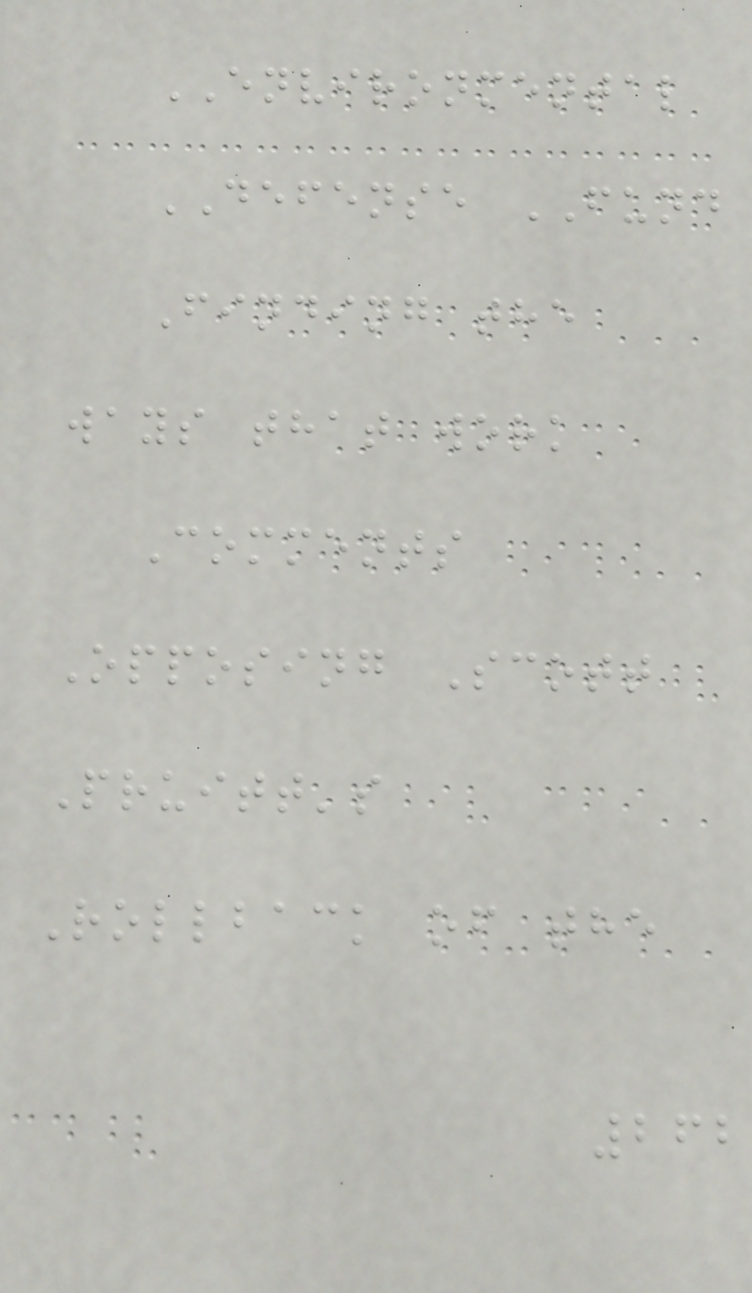ENVIRONMENTAL
DEFENSE FUND
Finding the
ways that work
Comments
Opposing Scott
Pruitt's
Rollback of the
262
